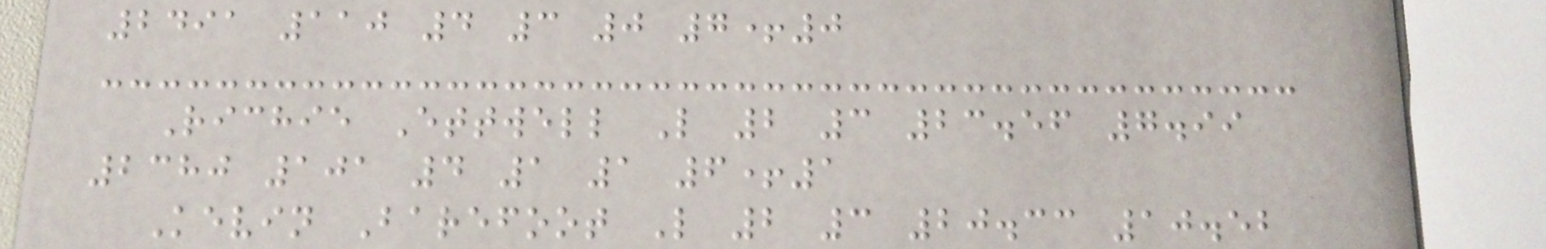2491 110 4 3 0 7+0
Richie Ettwell L 2 3 23.56 7.99
2380 101 4 1 1 6+1
Kevin Barefoot L 2 3 20.33 10.52
